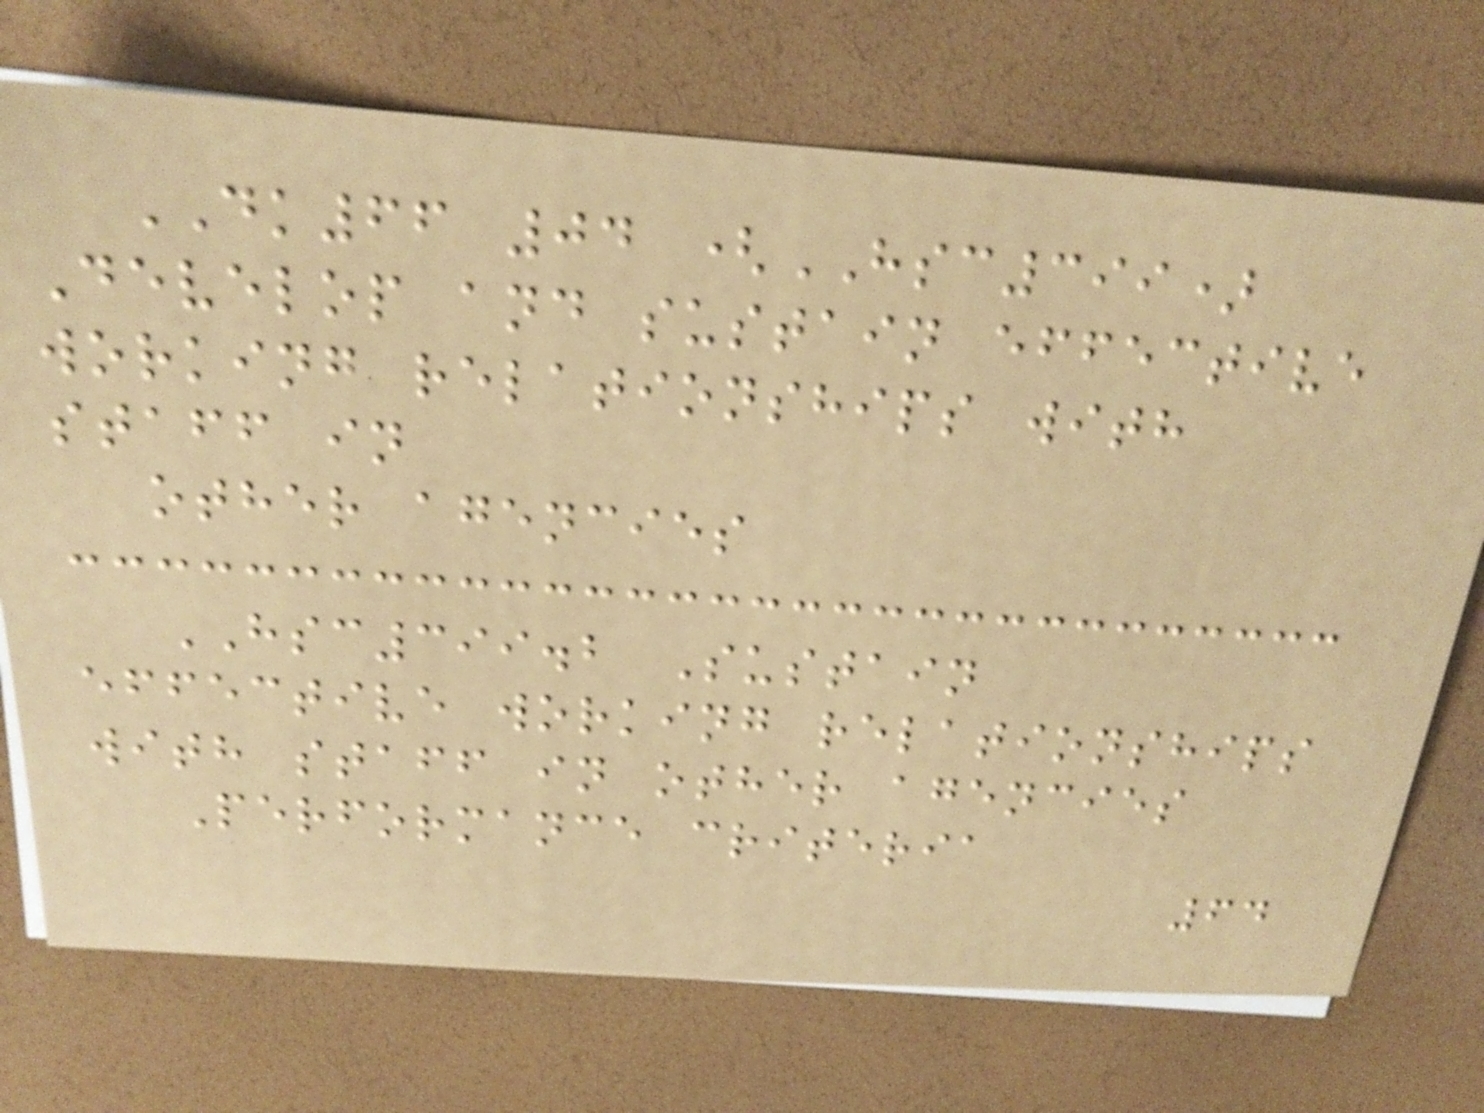DK66 04 (HSC399)
Develop and sustain effective
working relationships with
staff in
other agencies
HSC399.2 Sustain
effective working relationships
with staff in other agencies
Performance criteria
64
